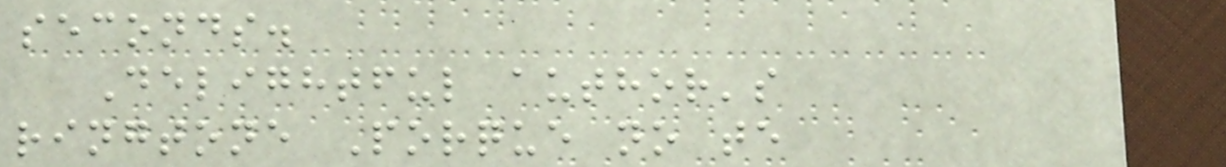seconds.
Delightful author's
ringtone Porque no te
